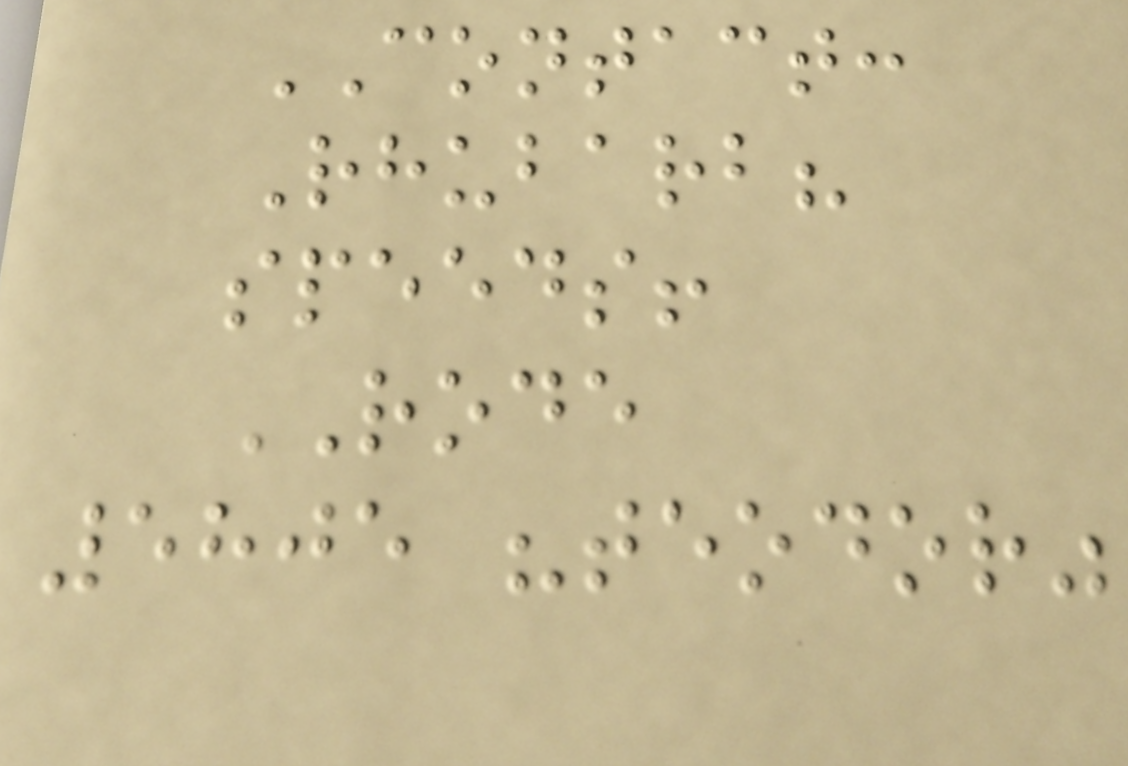CONTACT:
Rhubarb?
speeds!
RODE
5805 "teodor"
